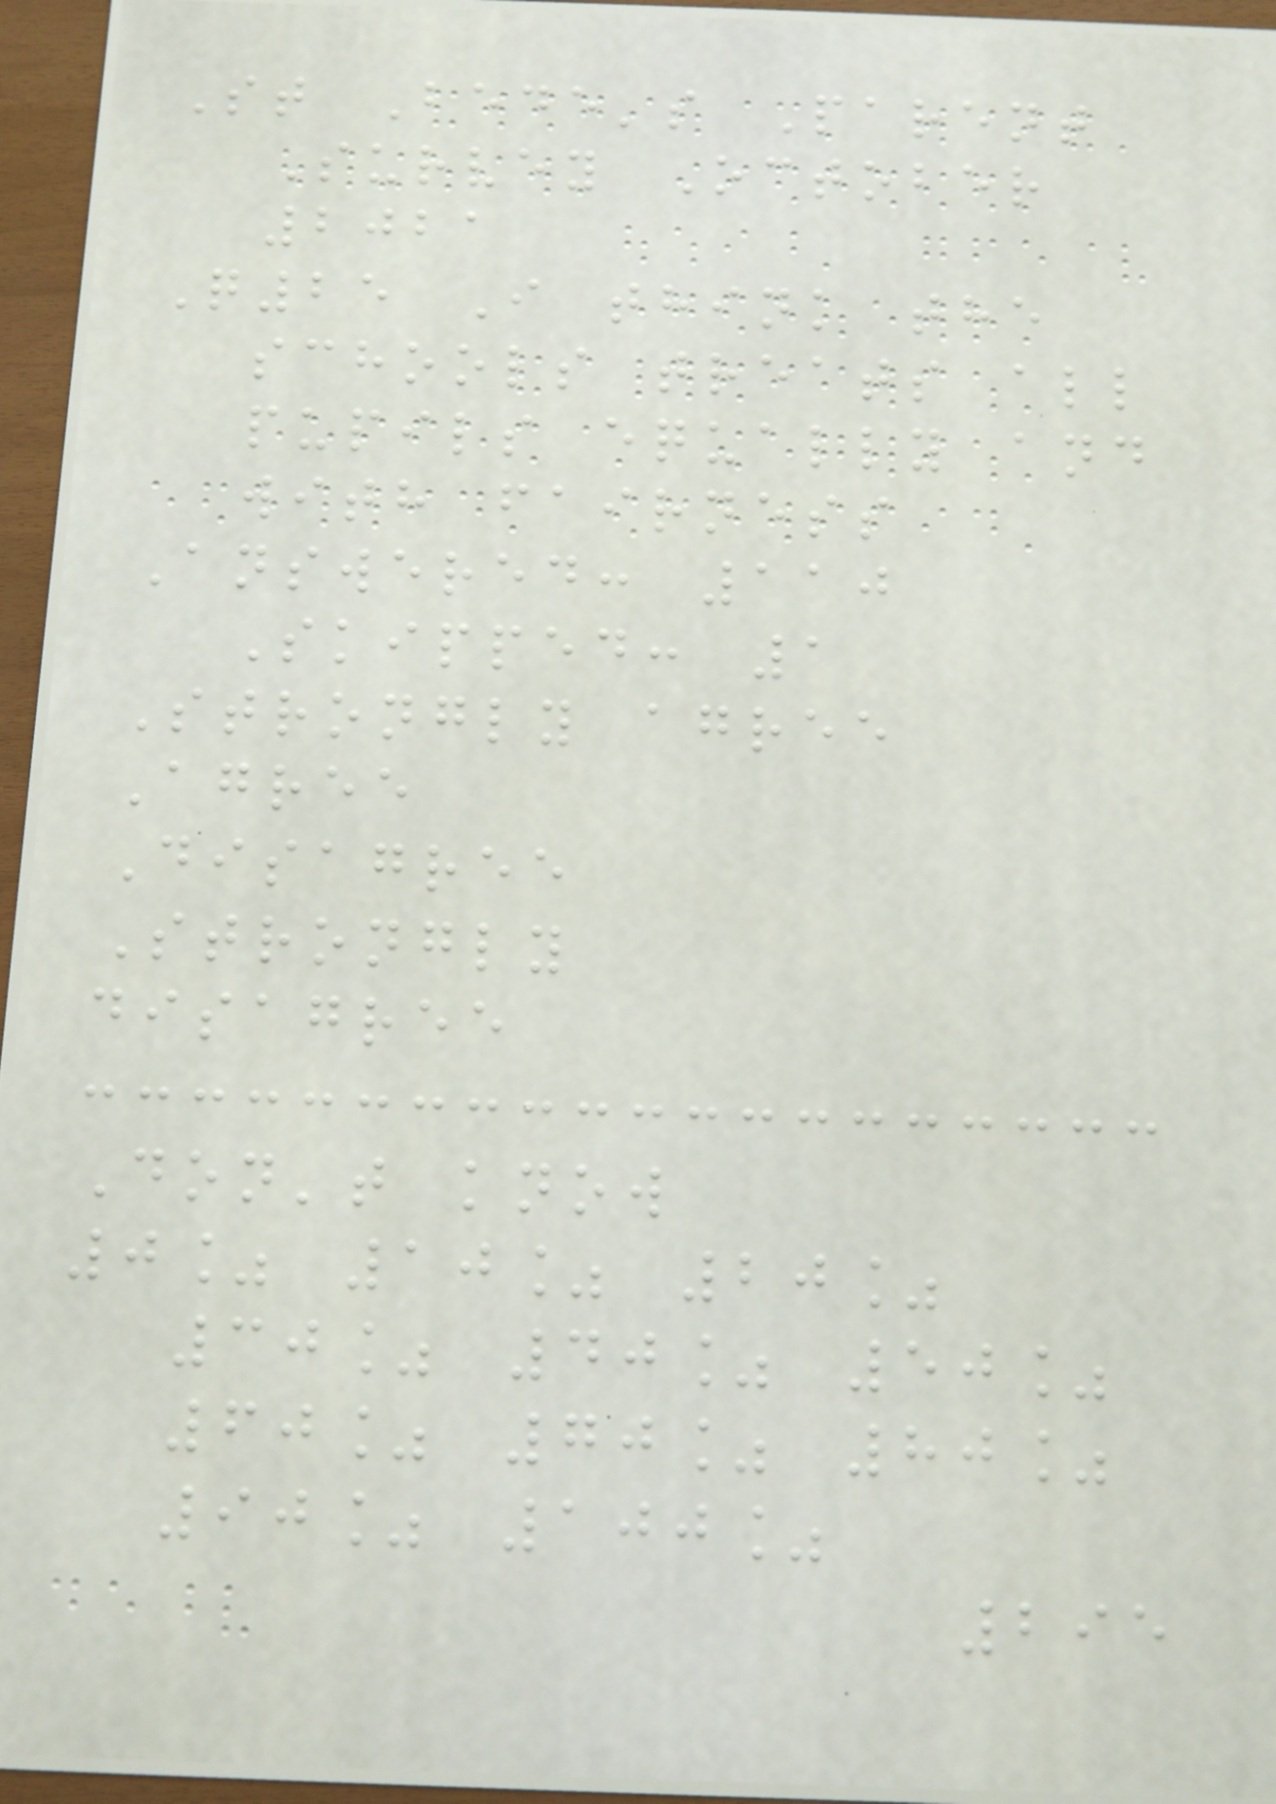St Bede's Parent
Survey October
2021
Q25 I think the
schools treats all
pupils equally and
with fairness
Answered: 110
Skipped: 1
Strongly agree
Agree
Disagree
Strongly
disagree
Don't know
0% 10% 20%
30% 40% 50%
60% 70% 80%
90% 100%
295
